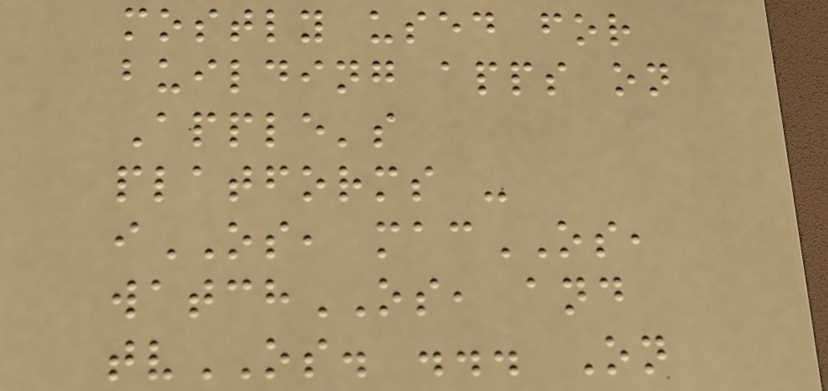mostly used for
building apps on
Apple's
platforms -
iOS, macOS,
watchOS, and
tvOS. ... On
